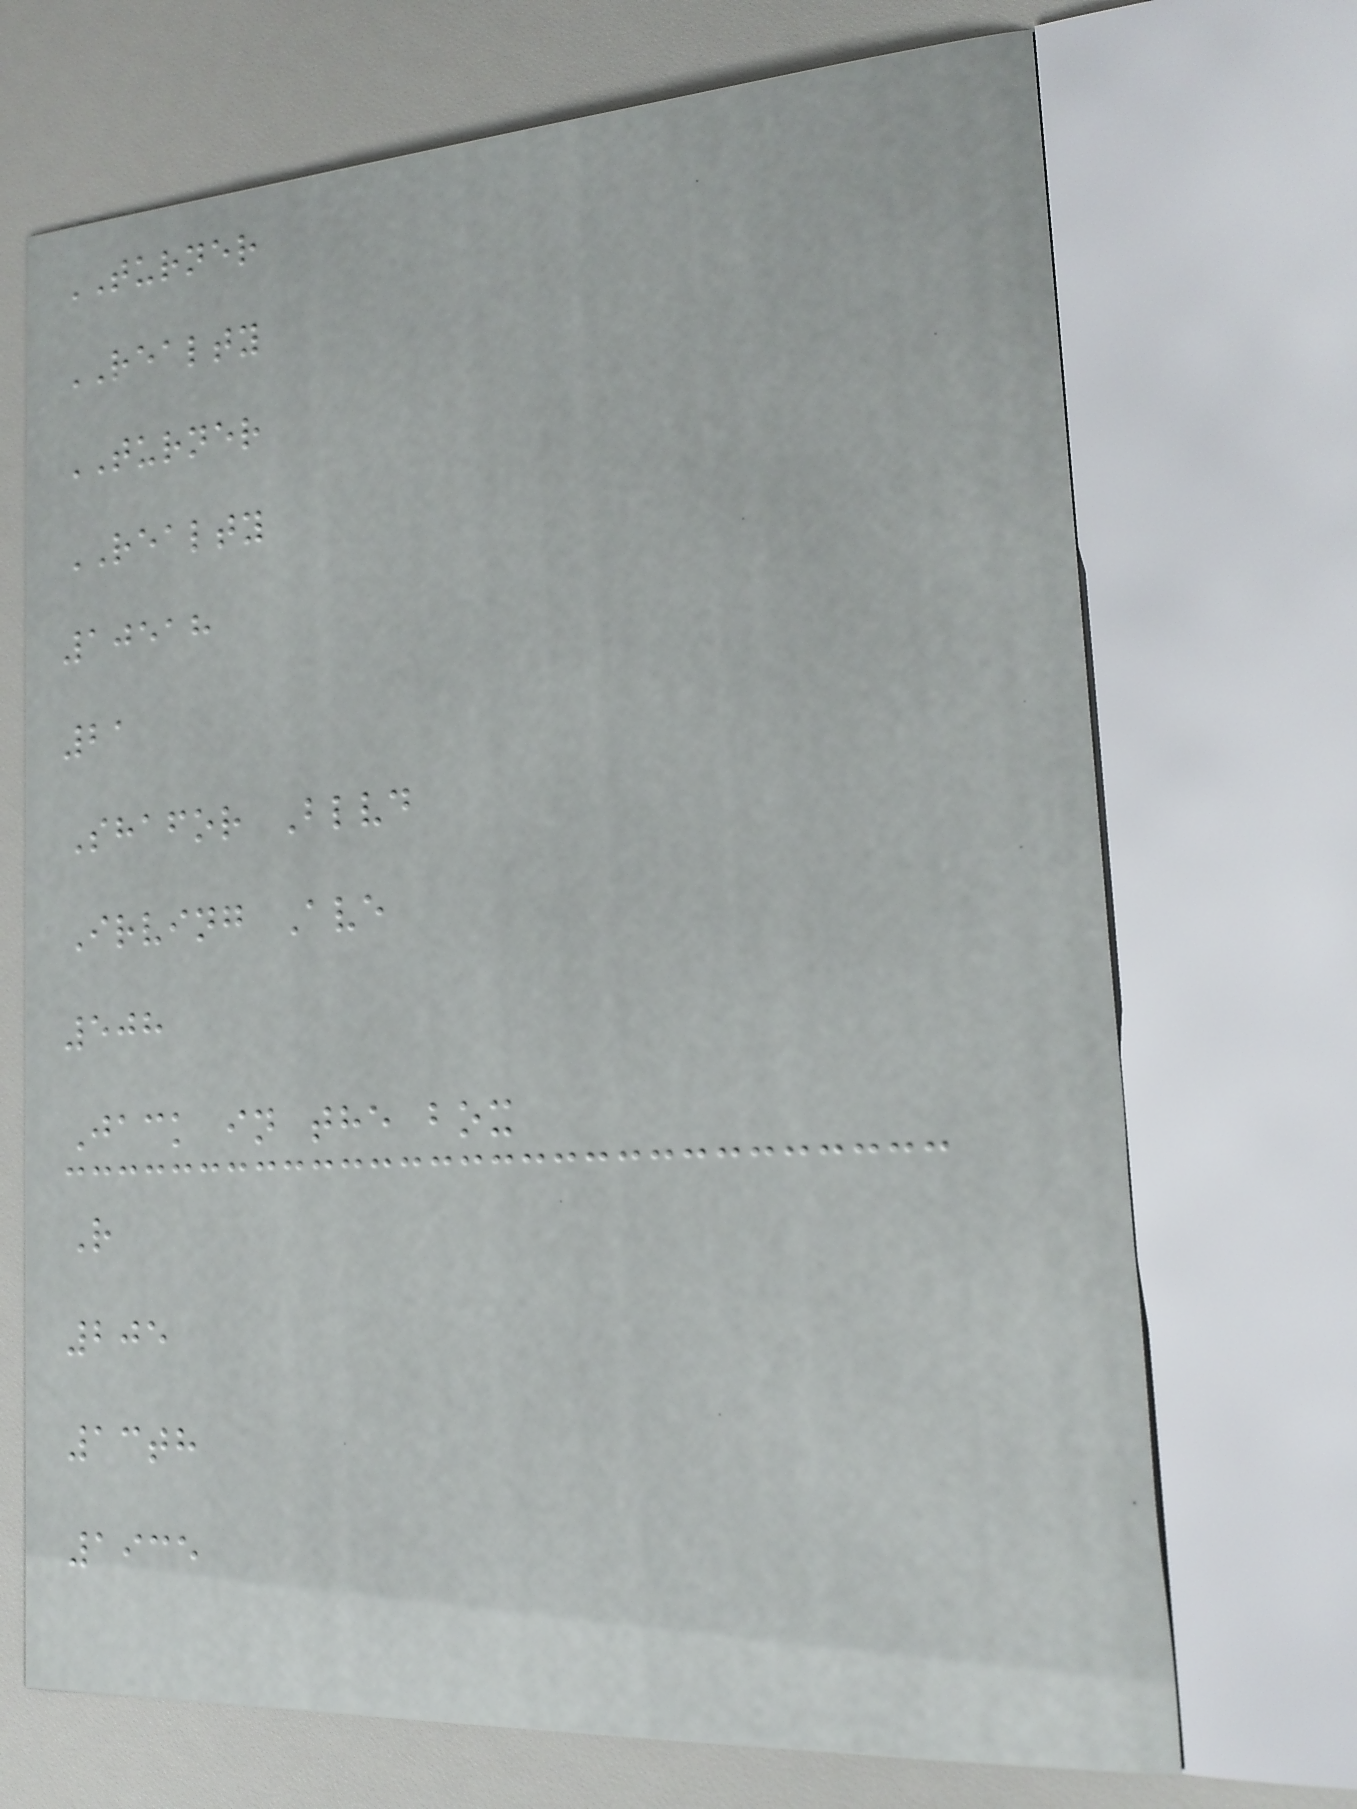TURNER
REALTY
TURNER
REALTY
10518
21
Shafor Blvd
Irving Ave
508
Jack in the box
R
205
13th
1935
